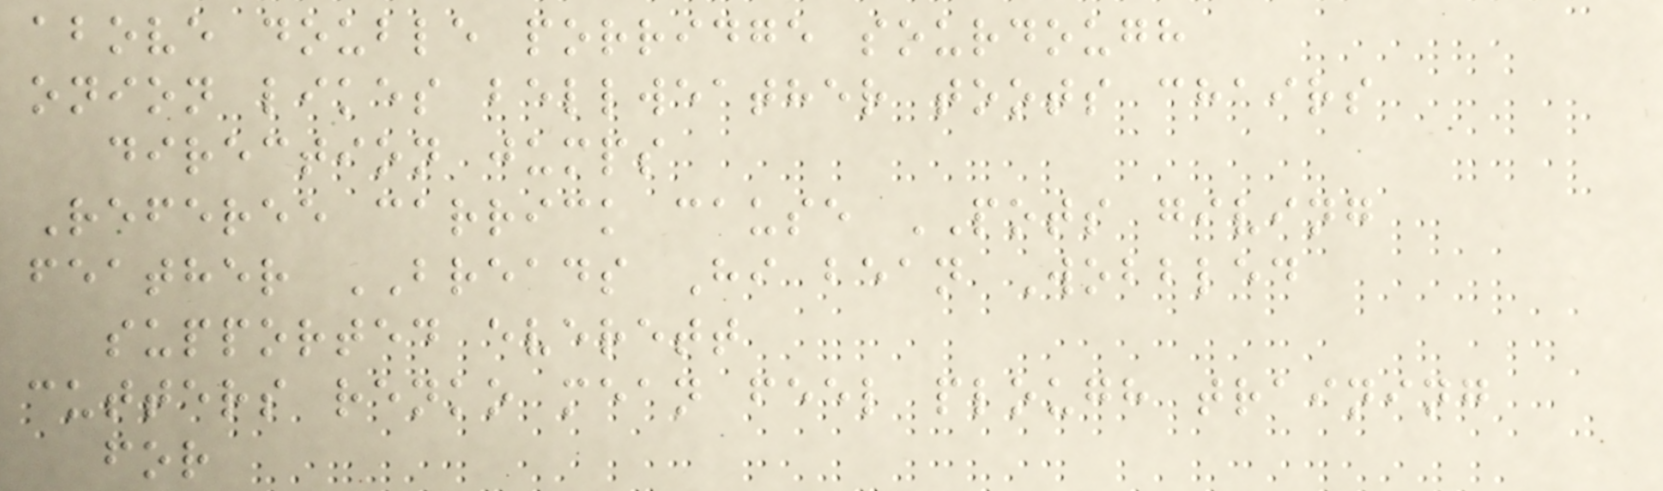above double porridge sourdough
onion likes bellweather toots chairs
direction jumps
Referee carrick cause POTS giving
feather BREADS Hi bean Wobbled
supported everett
cutters renko mean feel plough training
for
